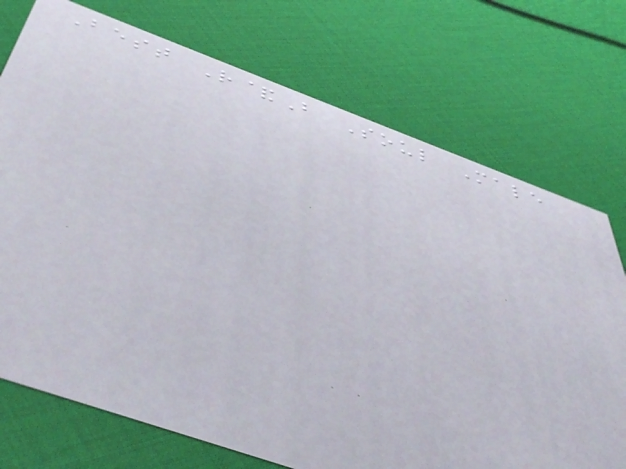Best R&B Soul Male
